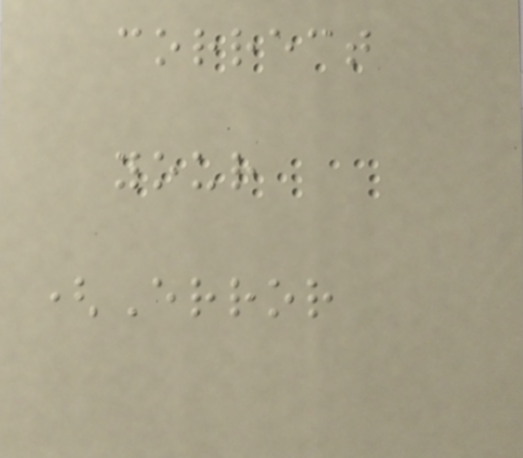correct
your
(Error
